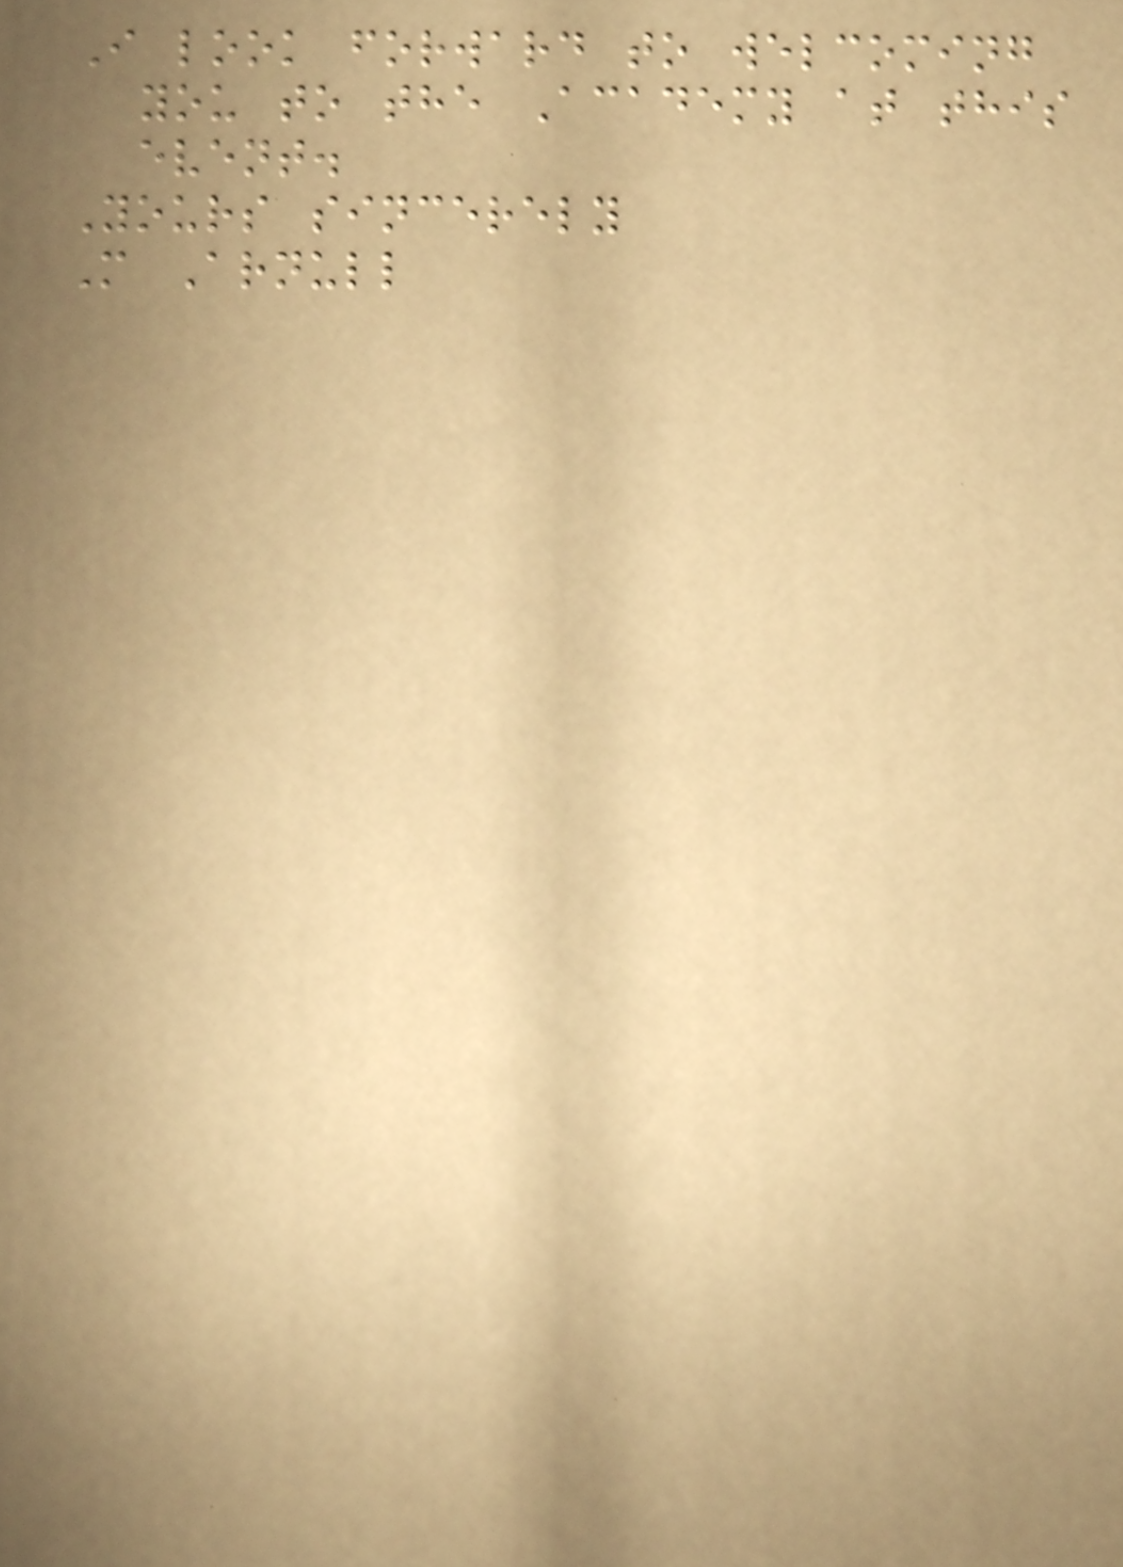I look forward to welcoming
you to the Academy at this
event.
Yours sincerely
M Arnull
